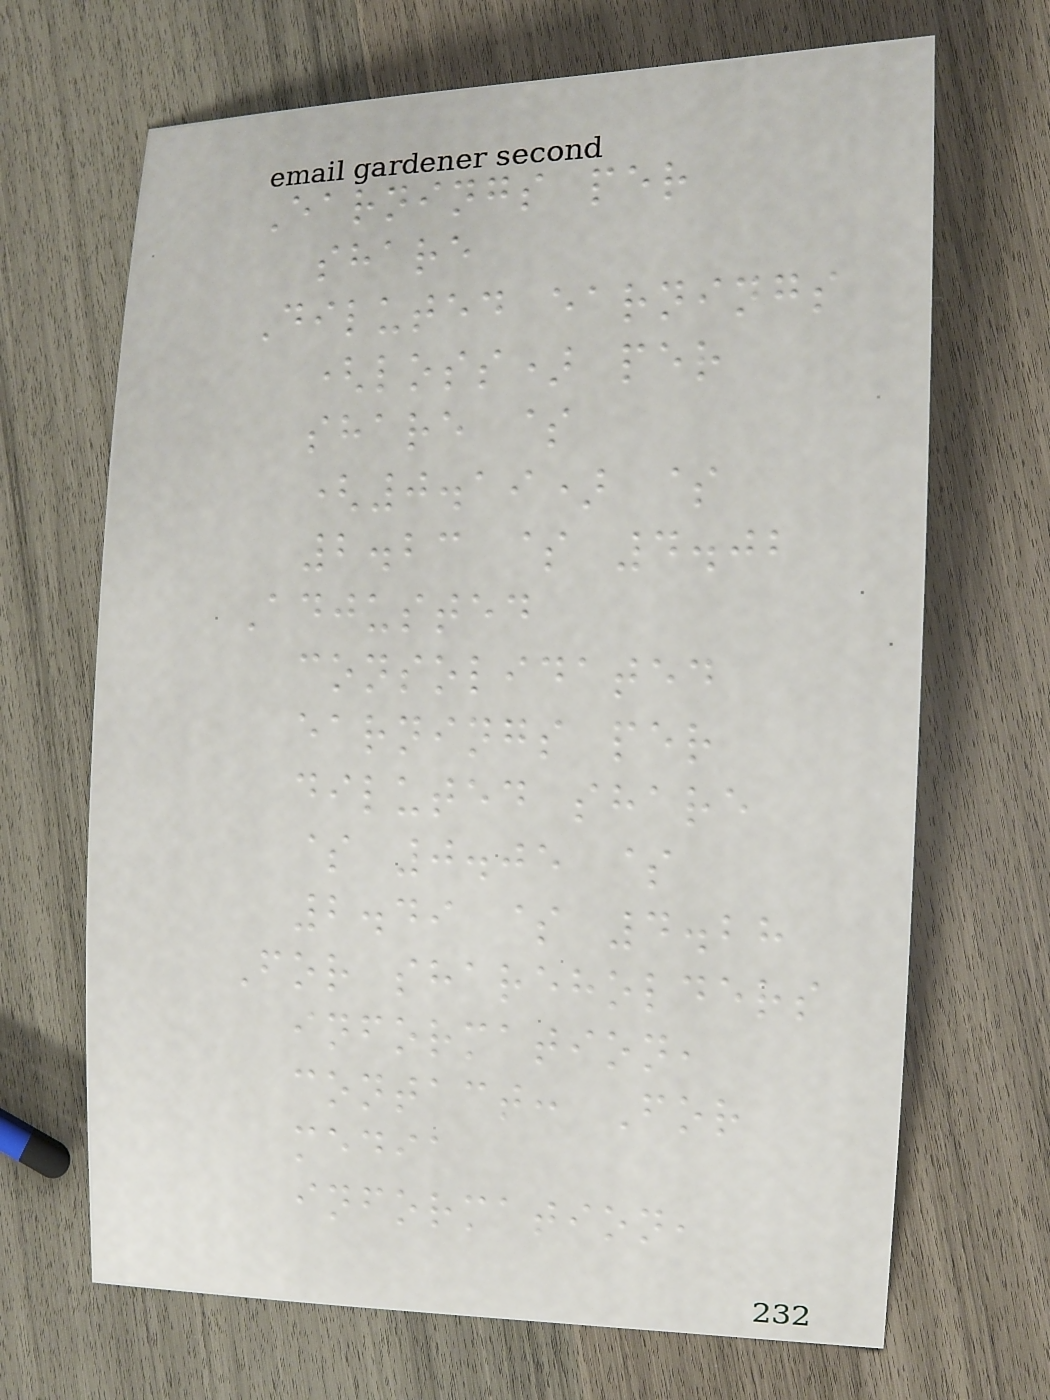Earnings per
share
Diluted earnings
(loss) per
share $
(0.19) $
2.23 $ 4.02
Adjusted
consolidated
earnings per
diluted share
$ 0.05 $
2.49 $ 4.28
For shareholders
information,
contact: For
media
information,
